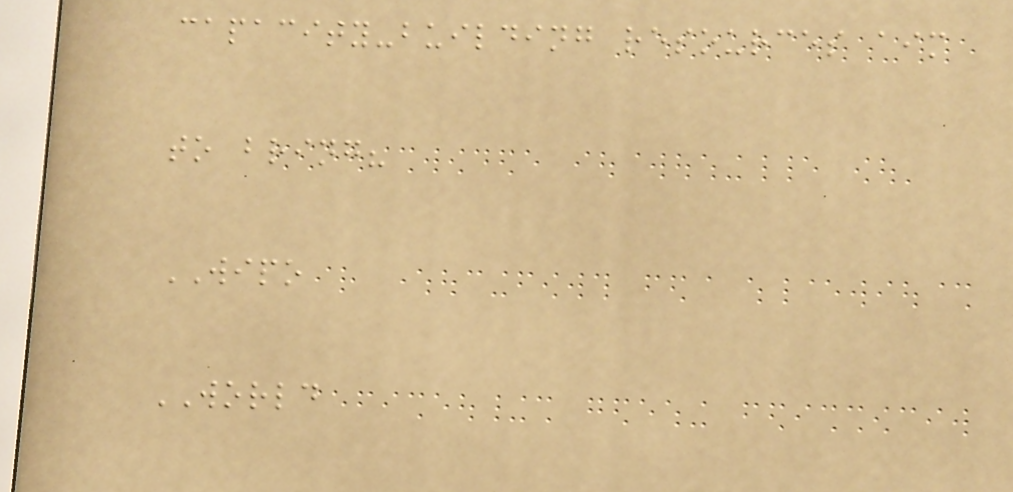capacity-building resources aim
to bring?
WIPO
WORLD
